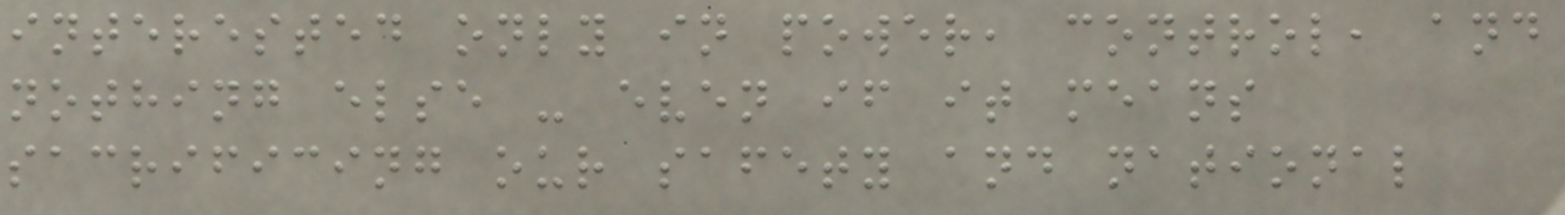interested only in power, control, and
nothing else - even if it means
sacrificing our safety and national
